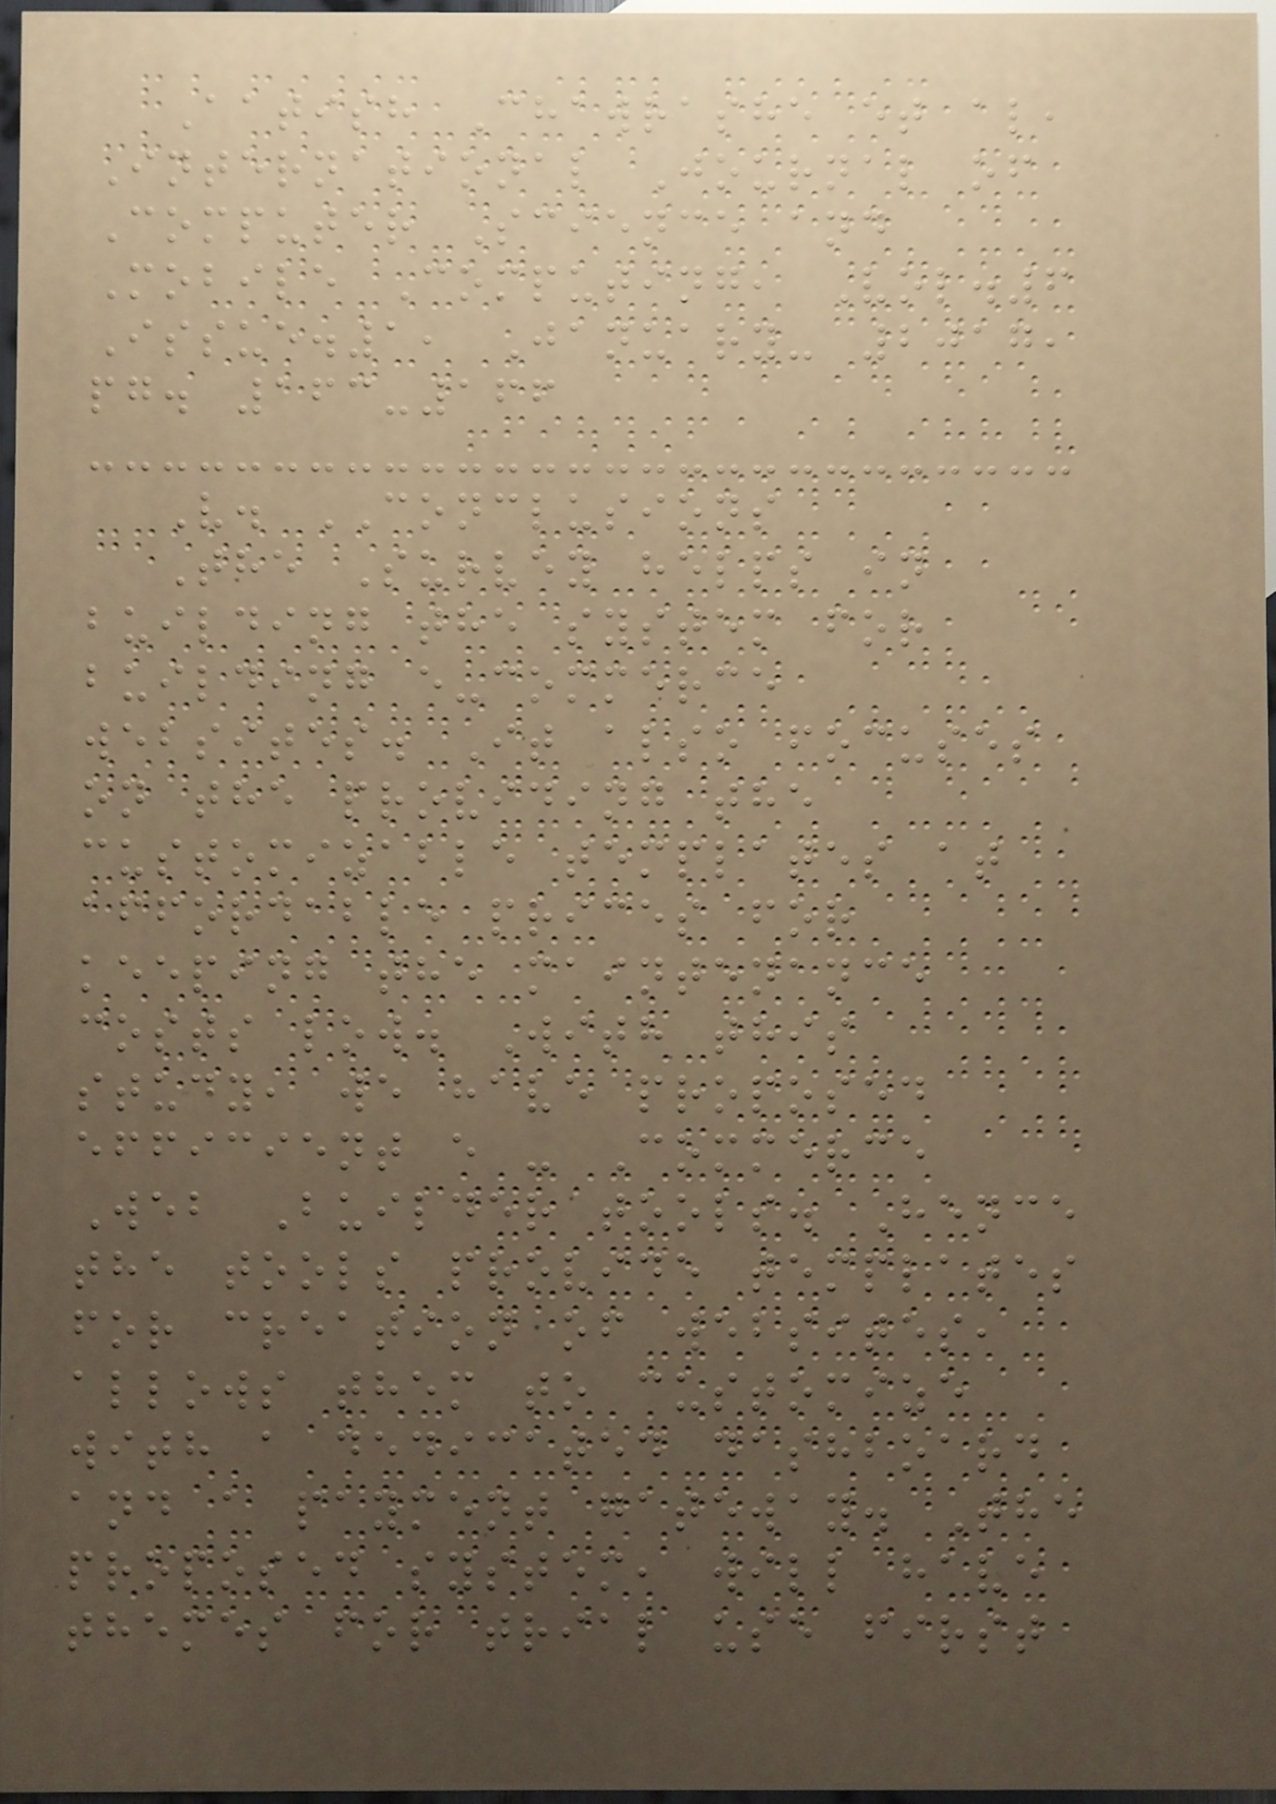Aatish Chawrashe et al,
International Journal of
Computer Science and
Mobile Computing, Vol.6
Issue.1, January- 2017,
pg. 163-166
V. CONCLUSIONS
The Survey helps in
building the system for
building e-commerce
websites. It also focuses
on the providing the
customizable templates at
affordable prices for
keeping the maintenance
costs low. With this
study, we have proposed
efficient e - Commerce
Web Builder tools. Hence
the tools provide templates
for creation of websites,
allows them to customize
with a dedicated dashboard
and a payment gateway. The
proposed system, will have
themes for trial use first
